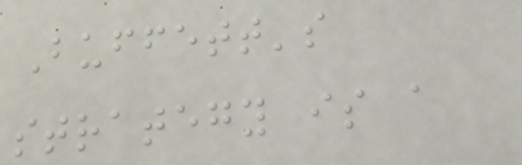Buffett's
strategy is a
